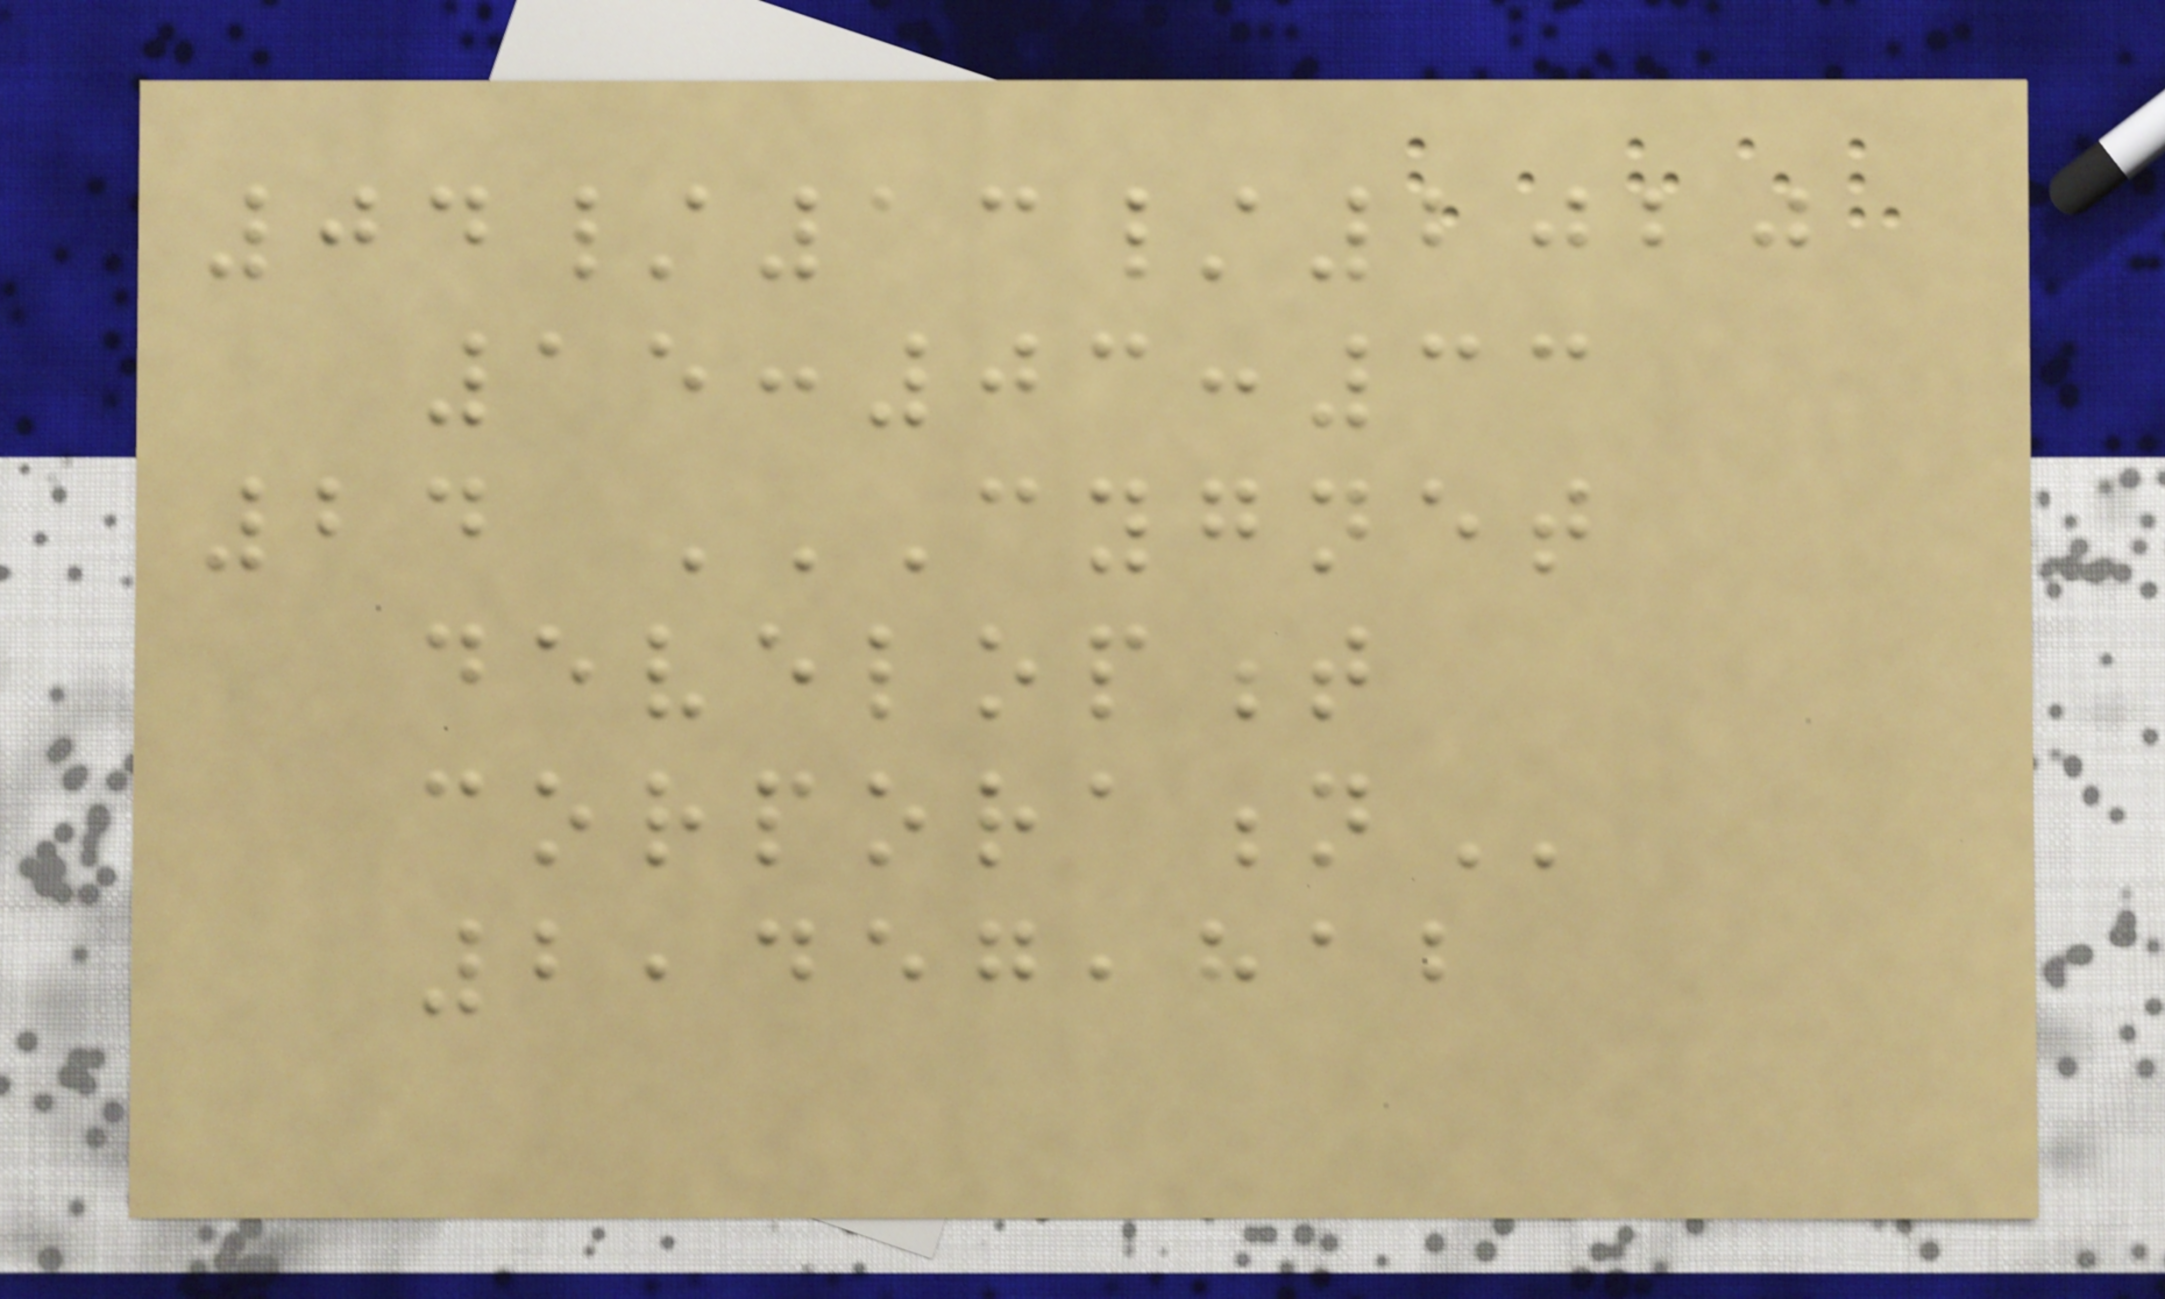04/13/2020
15:03:33
24 CYGNET
DEVELOPMENT
CORPORATION
2,457,812
